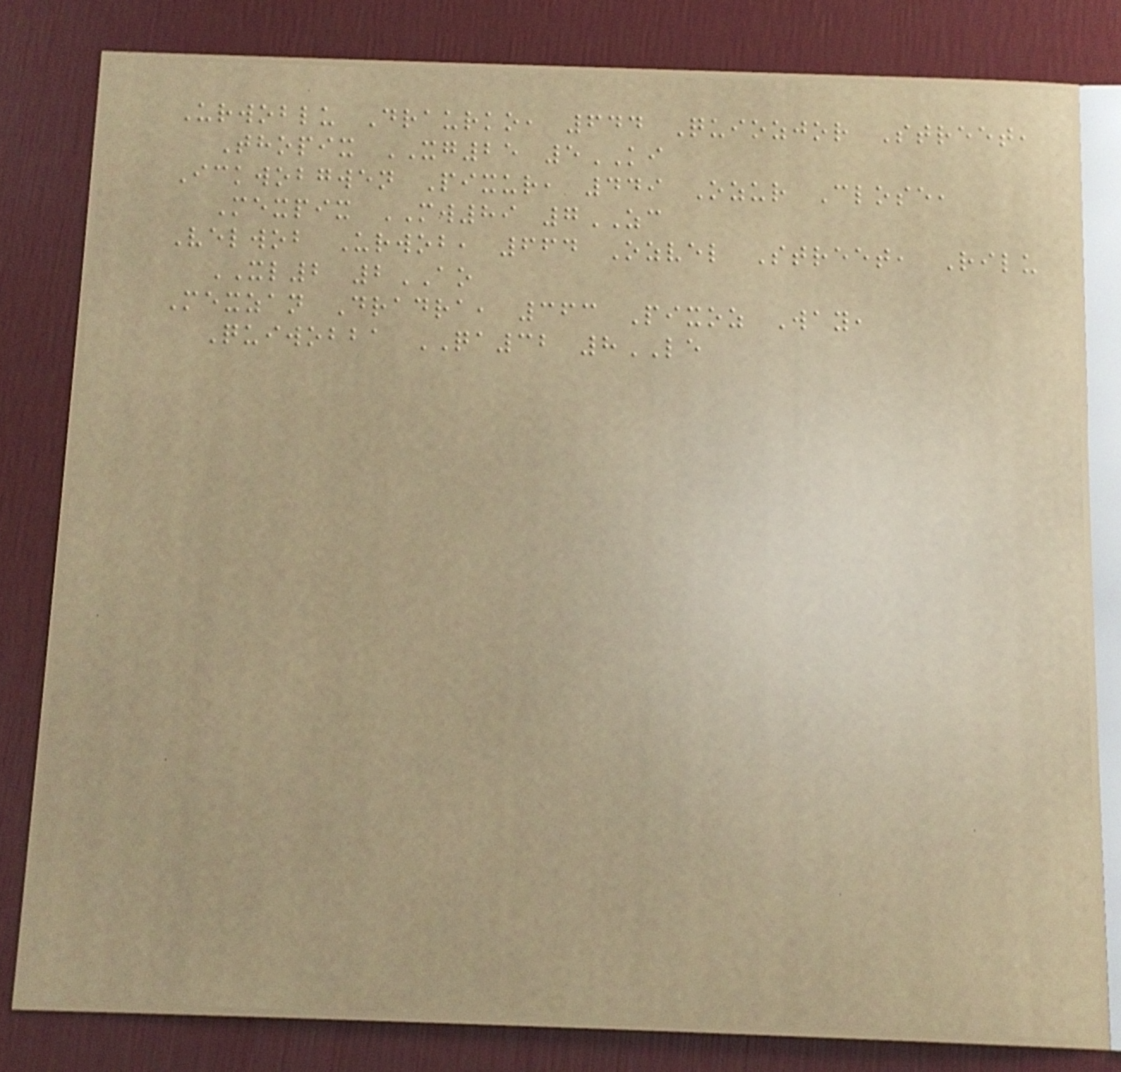Urwoblu Draurko, 644 Quiozjor Street,
Thopix XG25 5KI
Ickwobgwen Pixur, 449 Ozur Close,
Mexpix MW89 7ZC
Velwob Urwob, 664 Ozvel Street, Rilu
XL2 2AO
Mexzan Dradra, 363 Pixoz Way,
Quiwobba QA32 8LE
